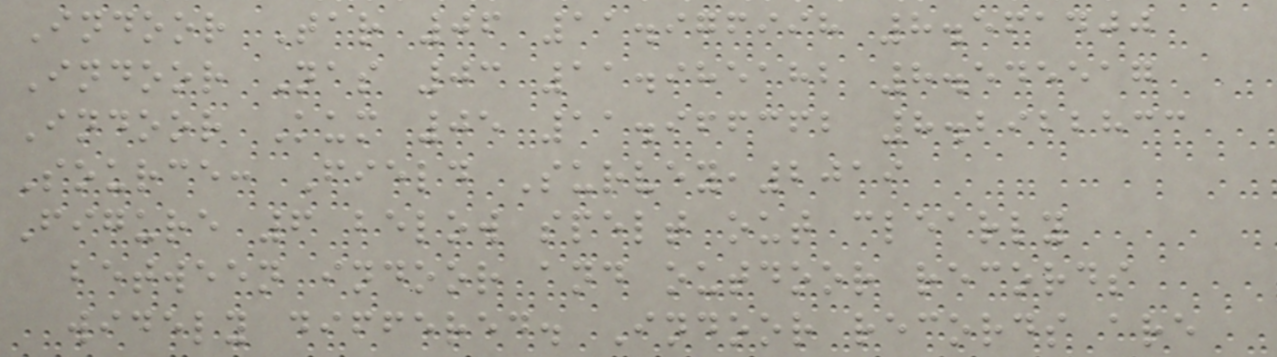Indoor Tar 06 11.976998 8.561400
Indoor Nas 03 11.985182 8.545517
Indoor Kum 05 11.966362 8.2922833
Source: Field Survey,2019
Figure 6 below spelt out clearly
between indoor and outdoor records
widely differed. Indoor records are
